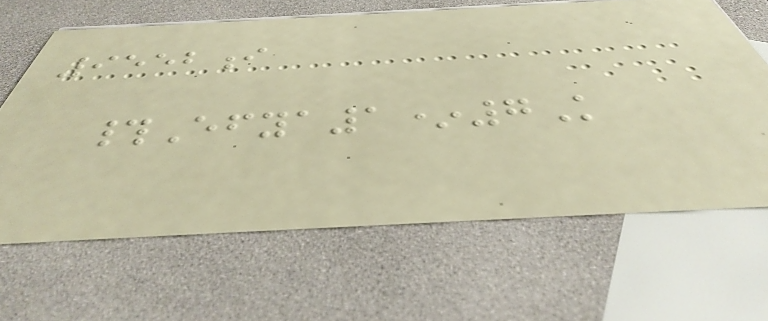9552i
#Efya1*7K
